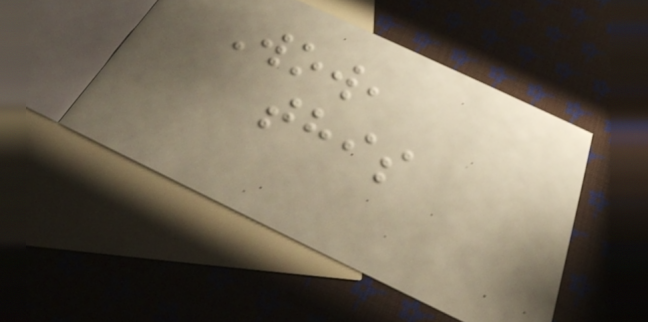Wow,
this
